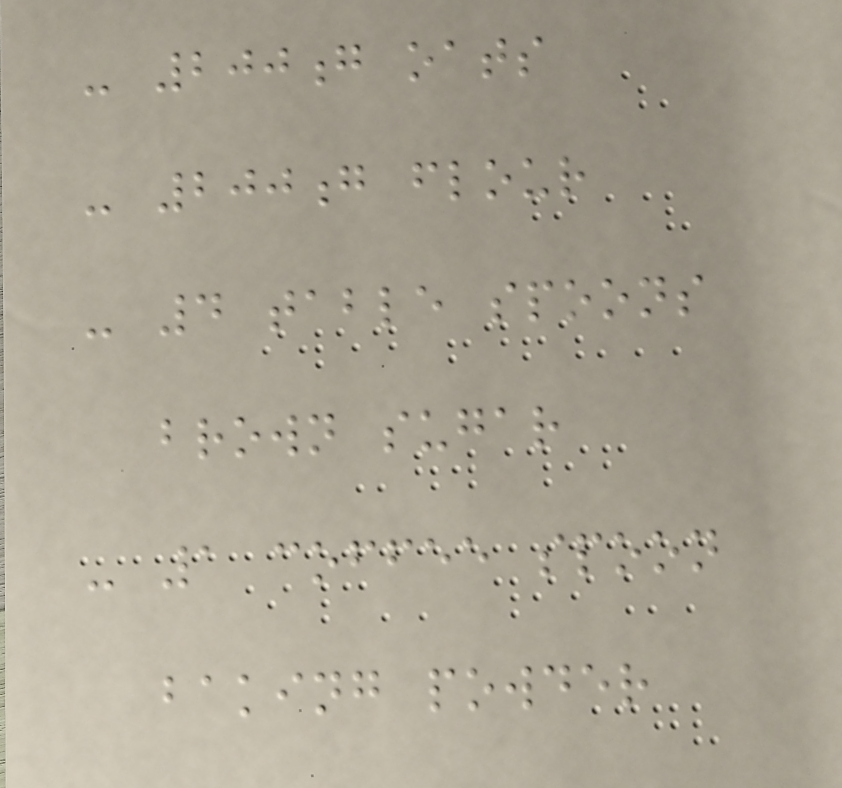- 200g oats
- 200g flour
- 4 table spoons
brown sugar
- 1 coffee spoon
baking powder
